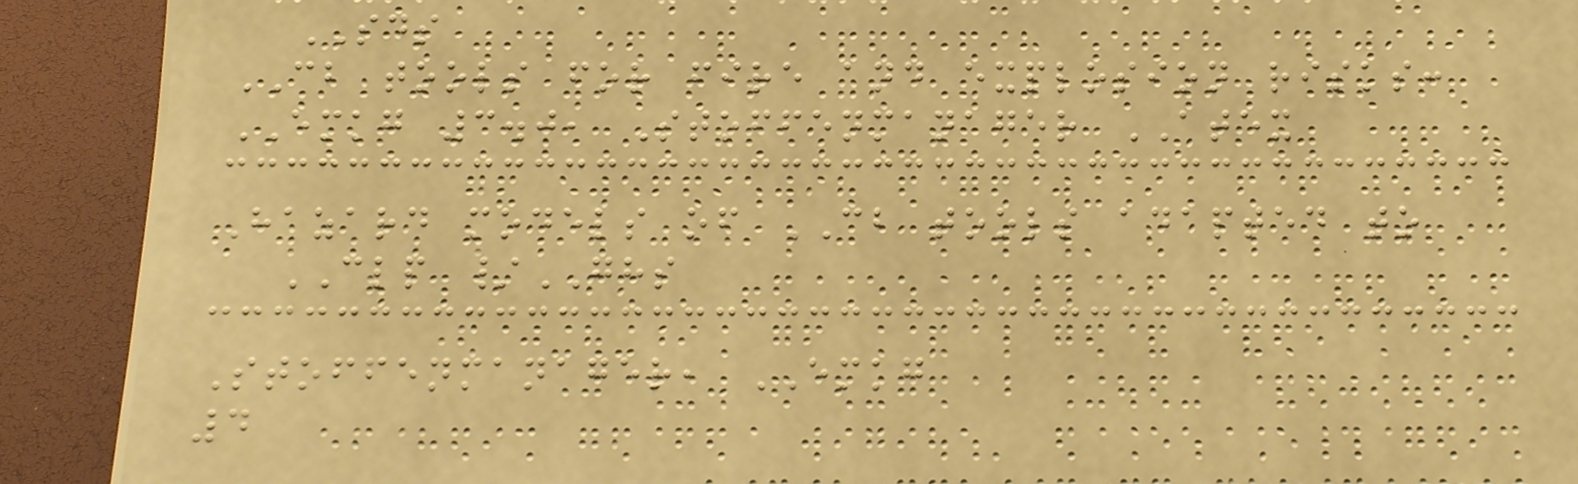SDS
CB tools for fire and explosion risks:
EMKG 3.0, Stoffenmanager ATEX
Hazard models of CB tools adapted to
CLP /GHS
Stoffenmanager, EMKG
4
